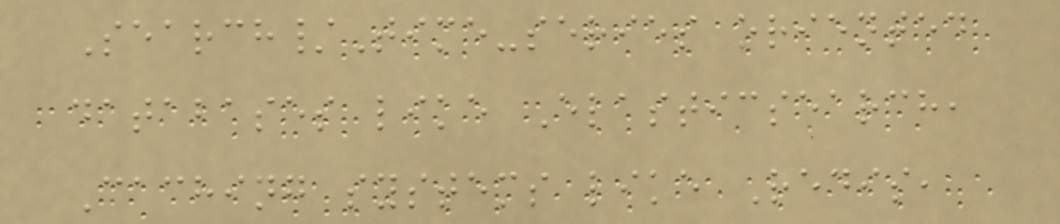Search/Time-series oriented
databases like Elasticsearch,
Caching systems like Redis,
